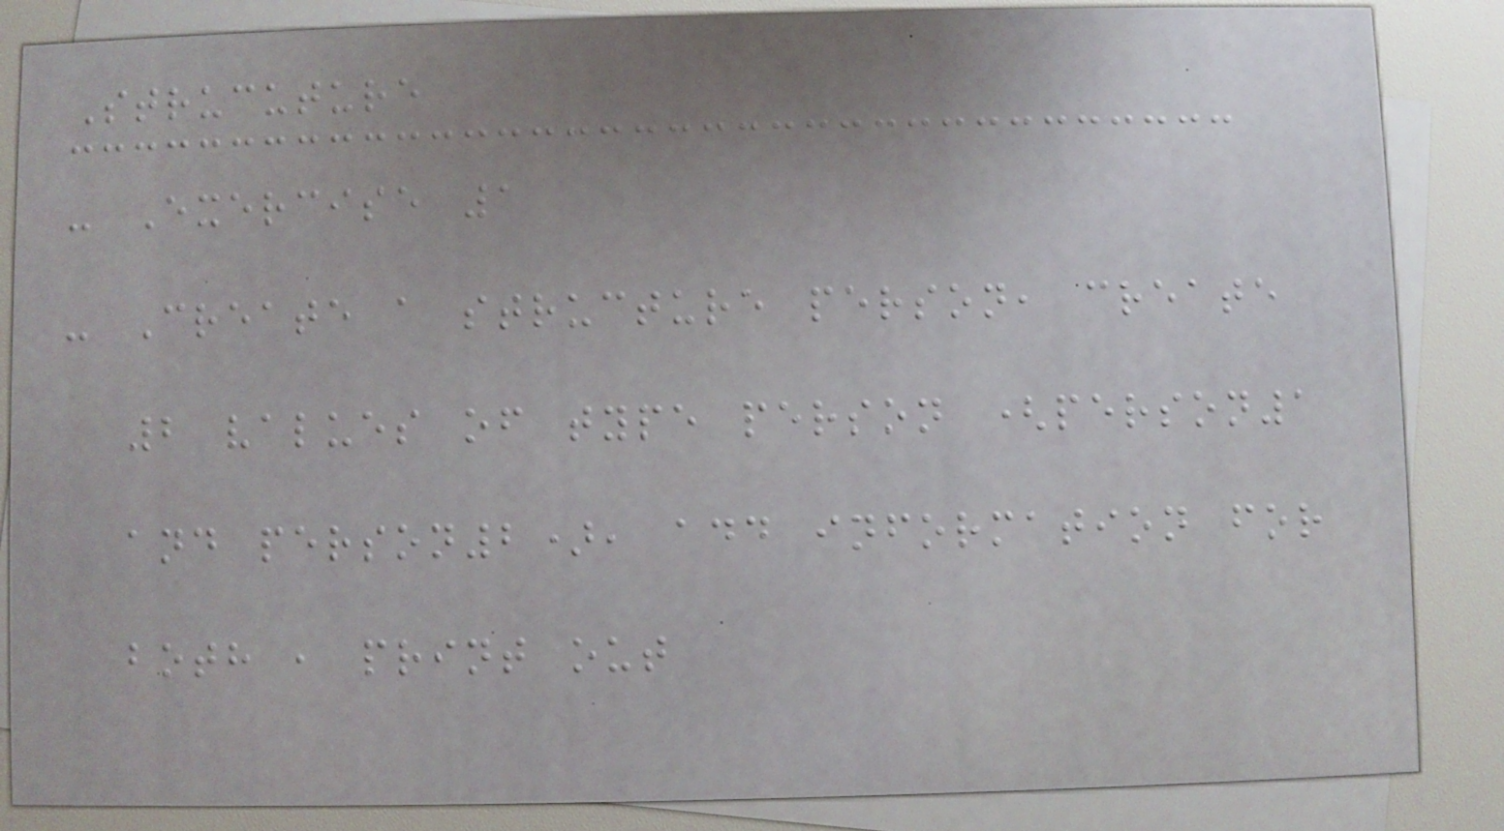Strucuture
- Exercise 1
- Create a structure person, create
2 values of type person (person1
and person2), add information for
both , print out
